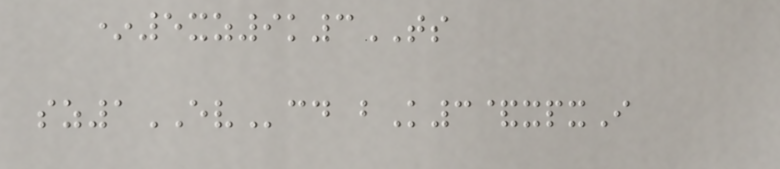*5xz9k3TS
sz1EVcd bK3&xpxI
